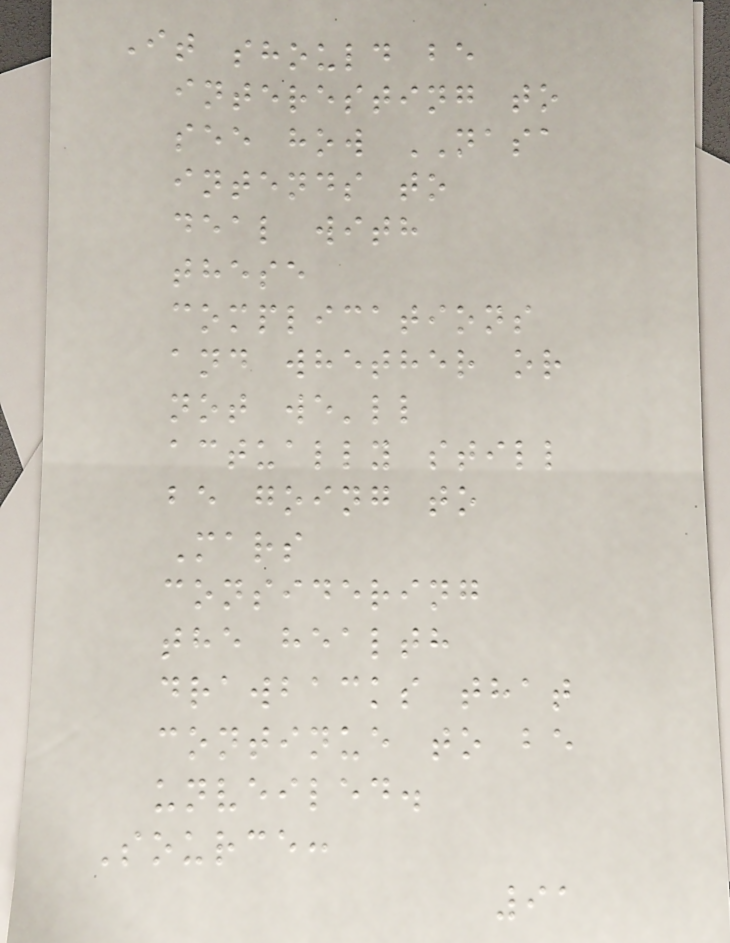It should be
interesting to
see how NASA
intends to
deal with
these
complications
and whether or
not we'll
actually still
be going to
Mars
considering
the health
drawbacks that
continue to be
unveiled.
Source:
91
